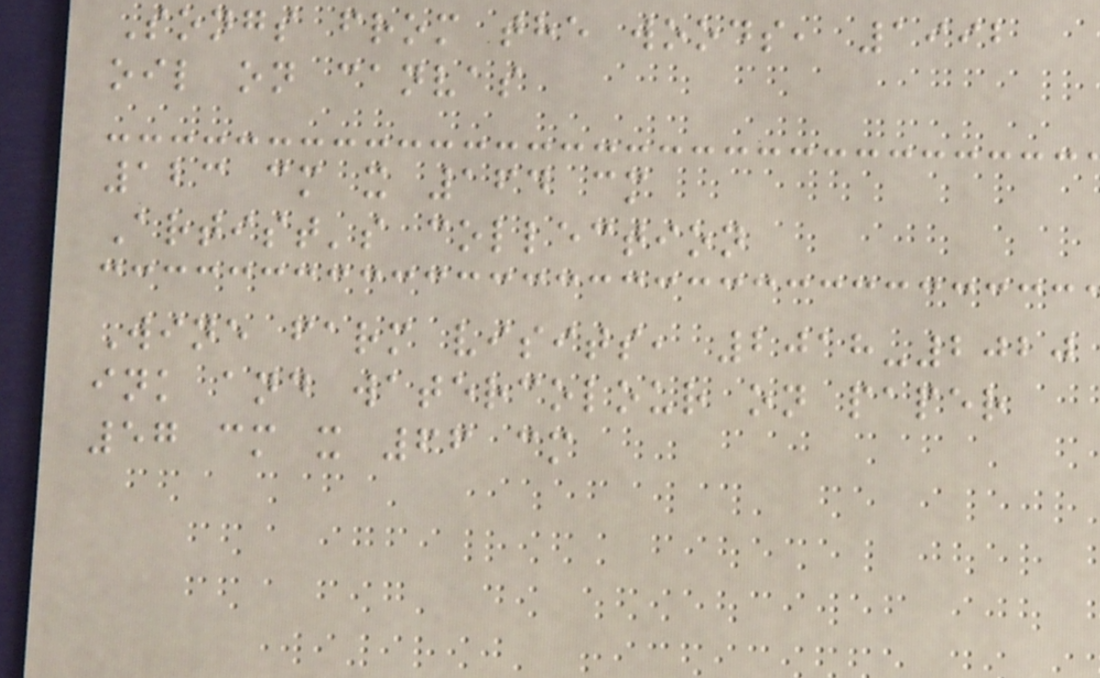Songs from the woods, 1992
oil on canvas
123 cm x 164 cm
Artist's collection
Wine farm visits, 2018-2020
ink and watercolour on paper
57 cm x 66 cm
